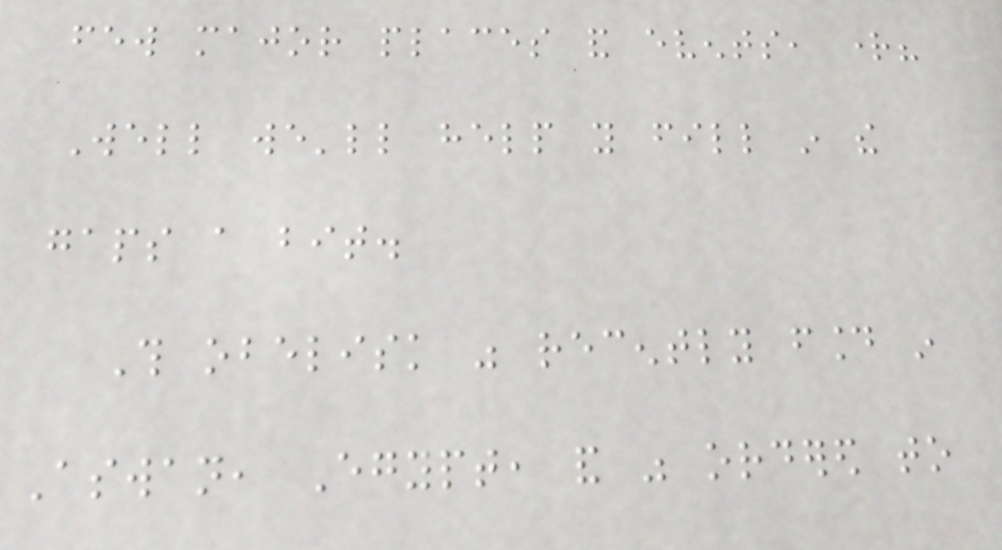few major places and events, right?
Well we'll help you fill in the
gaps a bit.
This obelisk was recently found in
Aswan, Egypt, and was ordered to
